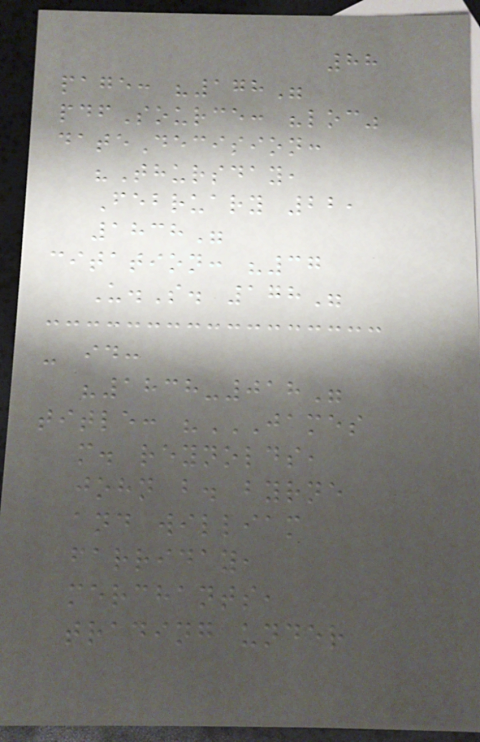88
page: "178"
pdfSource: "loc"
dateDecision:
"Thursday,
February 22,
1838"
citation: "37
U.S. 178"
- id:
"1838-018"
title: "JAMES
M. REYNOLDS,
JOHN B. BYRNE
AND WILLIAM
FARRIDAY,
MERCHANTS,
TRADING UNDER
